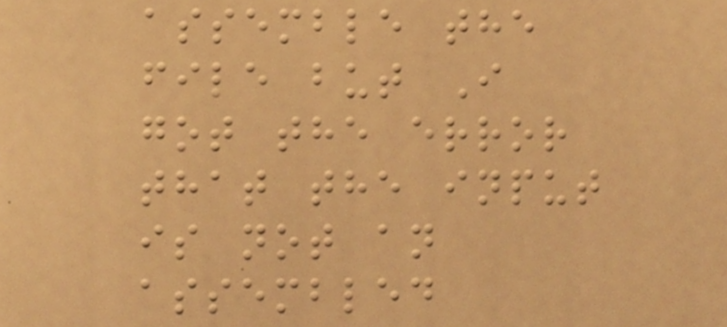assemble the
file but I
got the error
that the input
is not an
assembled
